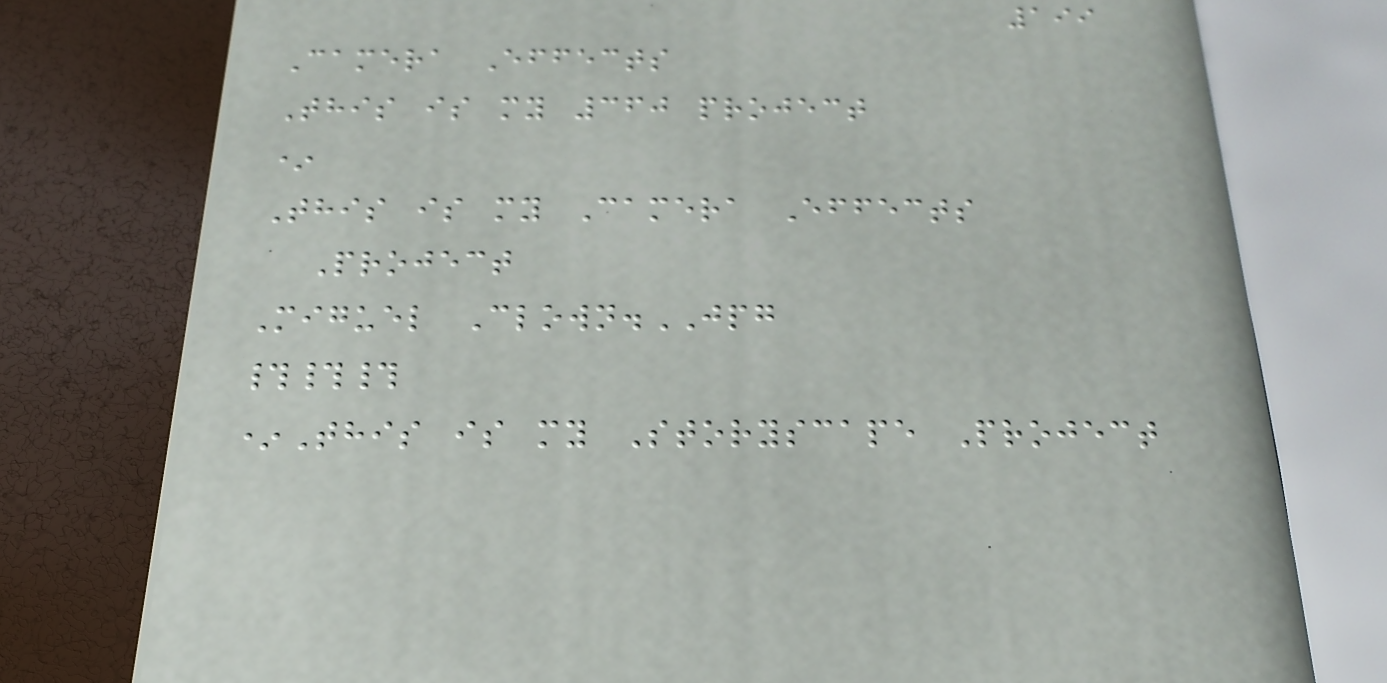199
Camera Effects
This is my 360 project
*
This is my Camera Effects
Project
Miguel Clown.JPG
###
*This is my Storyscape Project
